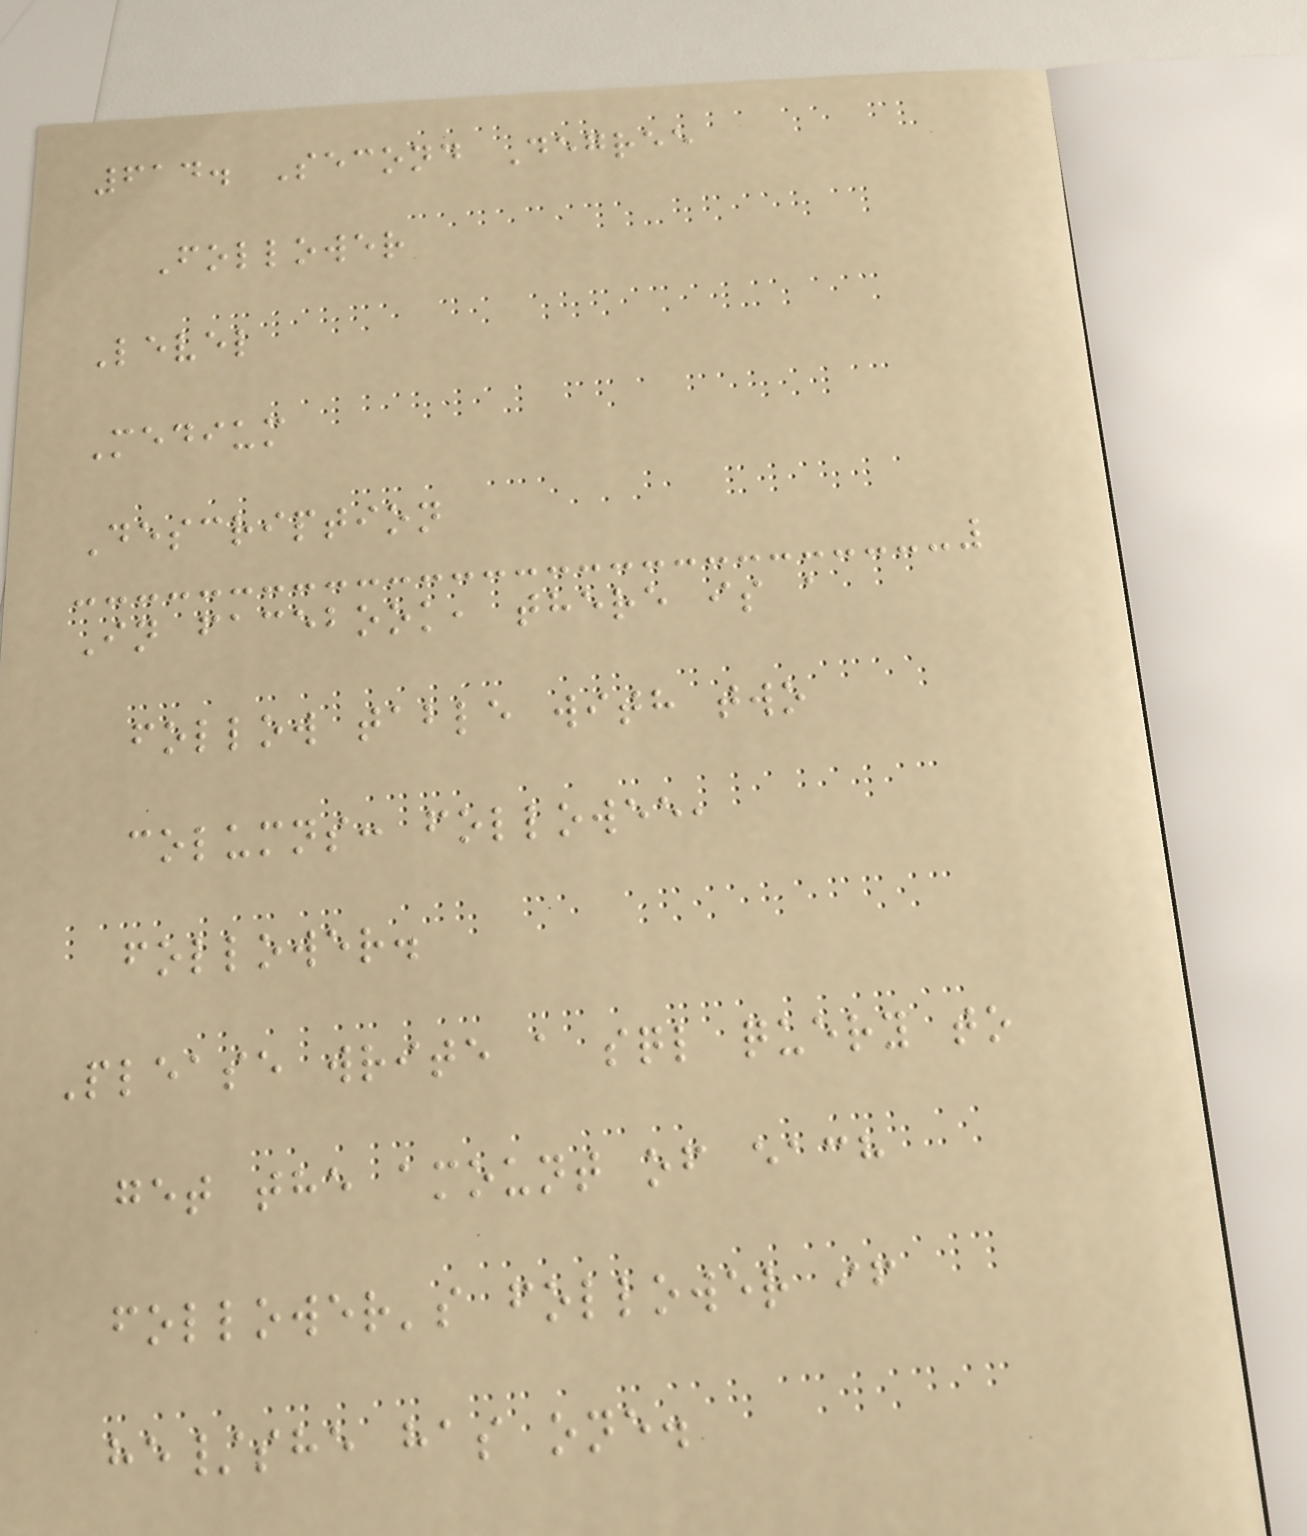614. Second Degree
Follower
Level
Medium
Description
In facebook, there is a
follow table with two
columns: followee,
follower.
Please write a sql query to
get the amount of each
follower's follower if
he/she has one.
